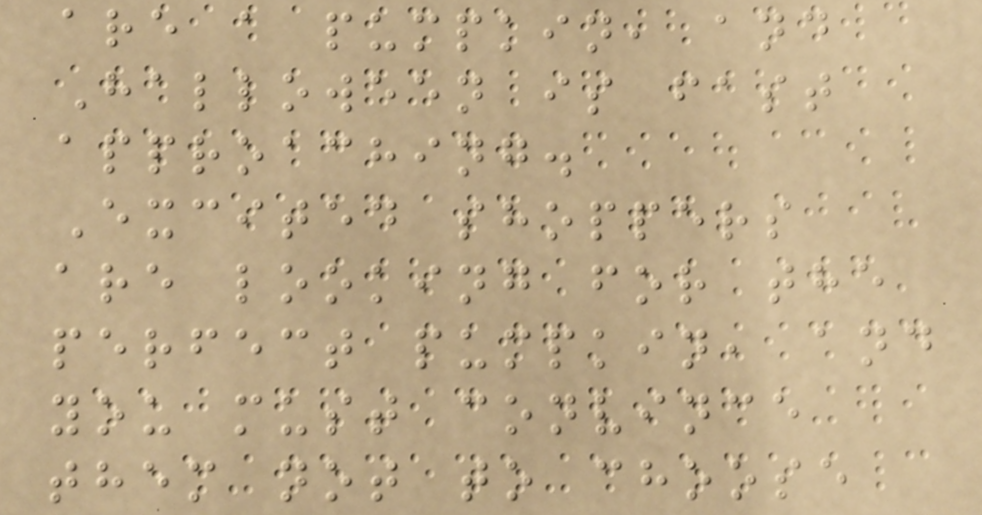are a pumpkin, and
Halloween is fast
approaching.
Excited shoppers
are looking for the
perfect pumpkin, and
you must convince
them not to choose
